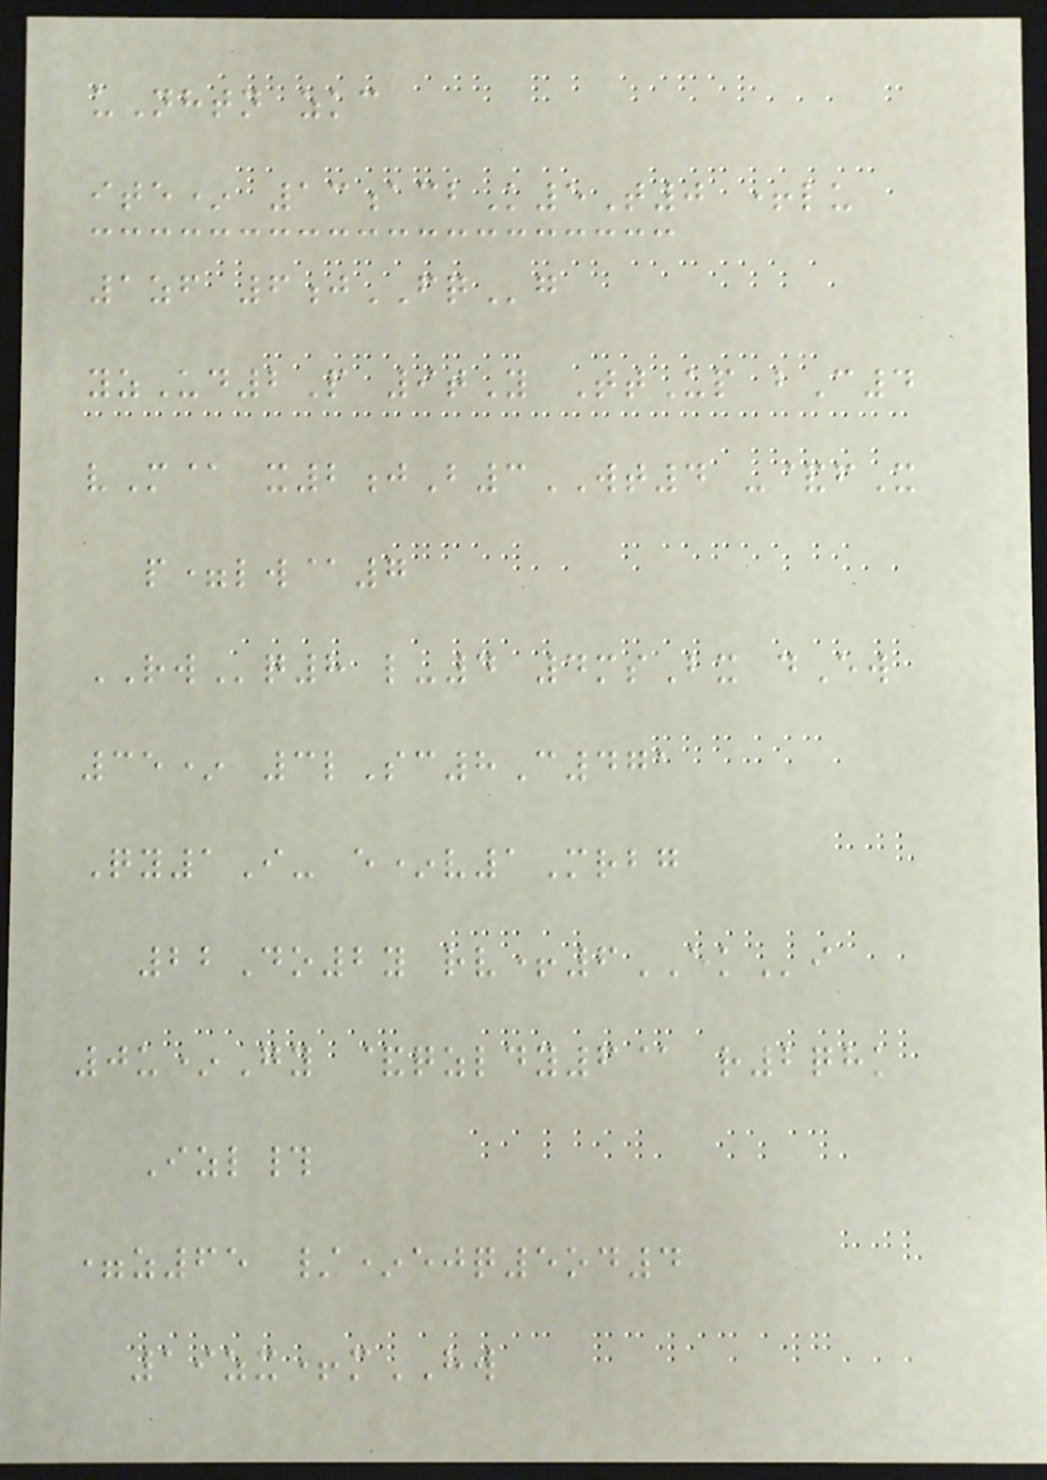uNhtn zkc
ite* 13acbK5T0 +lu
1zf 6jFQg
yzUd2P 9tY TtUp bC4
vM@ x2jB3WT4 -&fX
p=lw@7
RWq8 l-4 4msBx dEw
35* 3lSc8C471
Qy1I- e*v1Mrbg
22Do2y rv+6EKi
0u*Gy &qzldy6@ r2qhk
Izl#
=z65 /*ejq5od4
19zx+mHW
